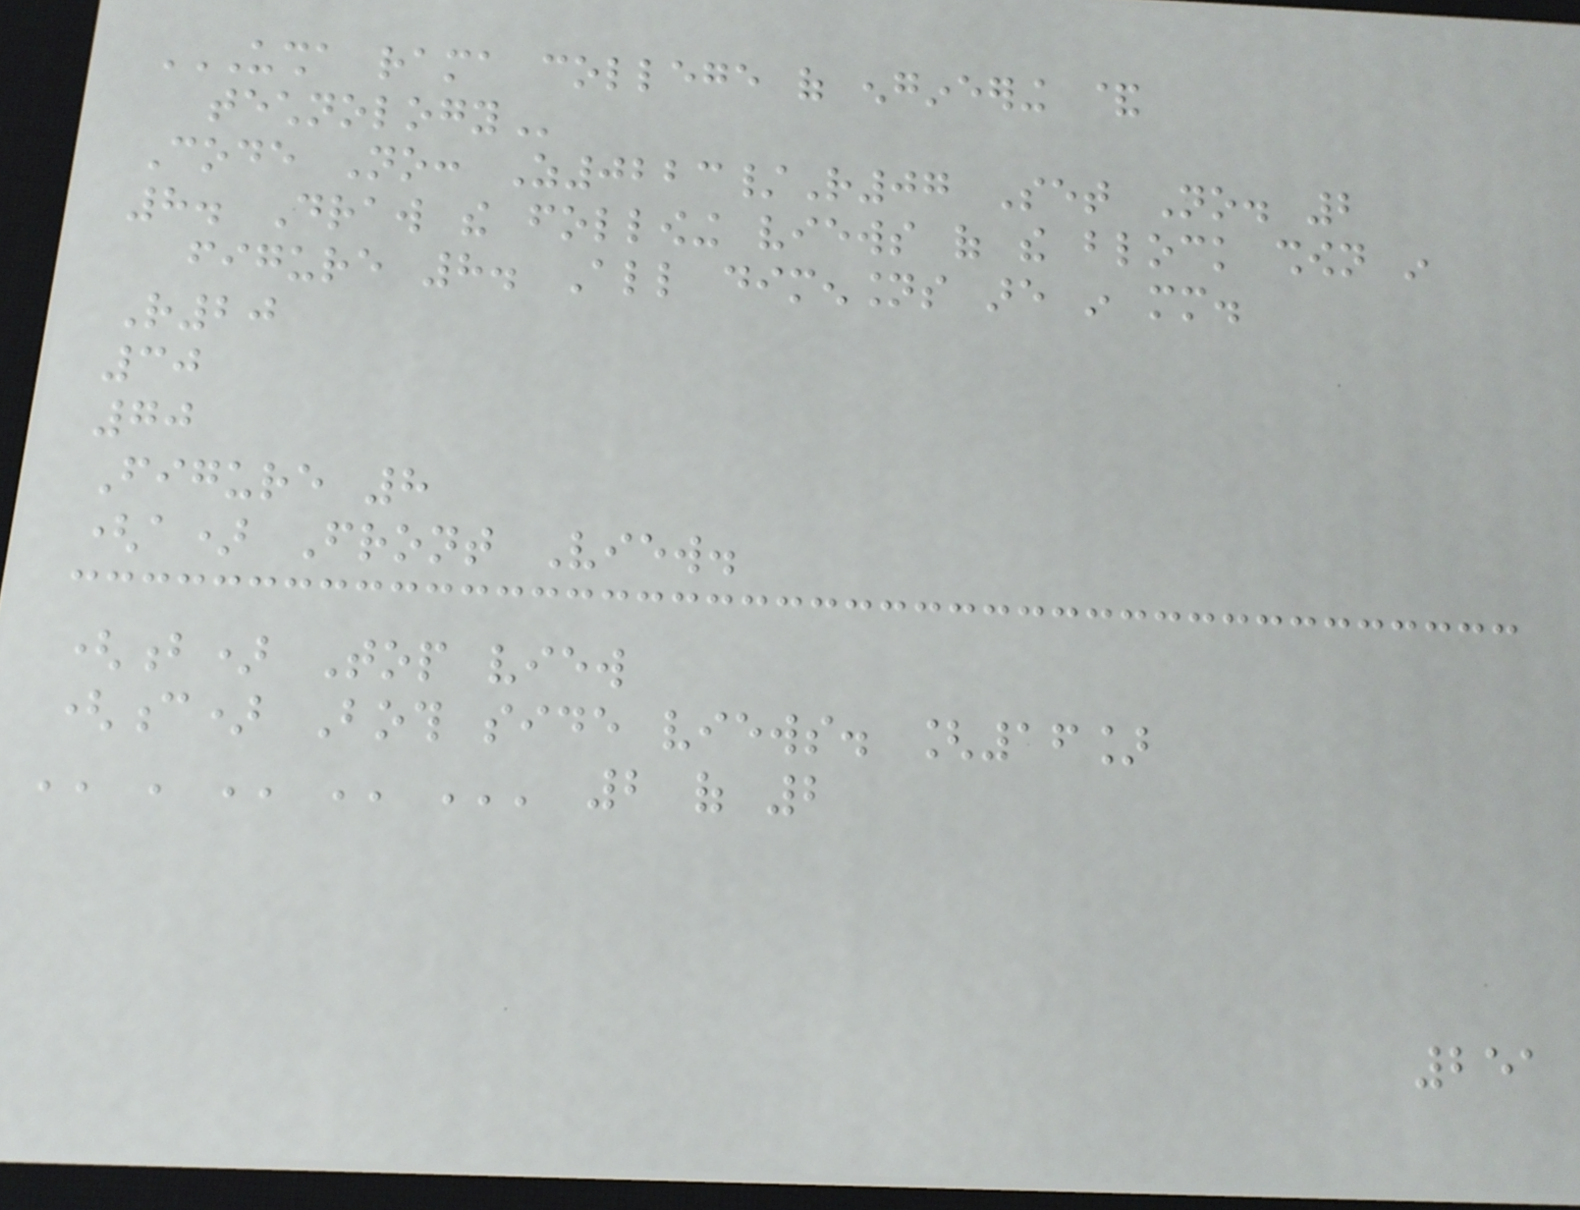USHA RAMA COLLEGE OF ENGINEERING &
TECHNOLOGY
Code No: Z0223/R07 Set No. 2
8. Draw the following views of the block shown in
figure 8. All dimensions are in mm.
R20
30
70
Figure 8
(a) Front View.
(b) Top view
(c) Both side views. [16]
'' ' '' '' ''' 2 of 2
251
